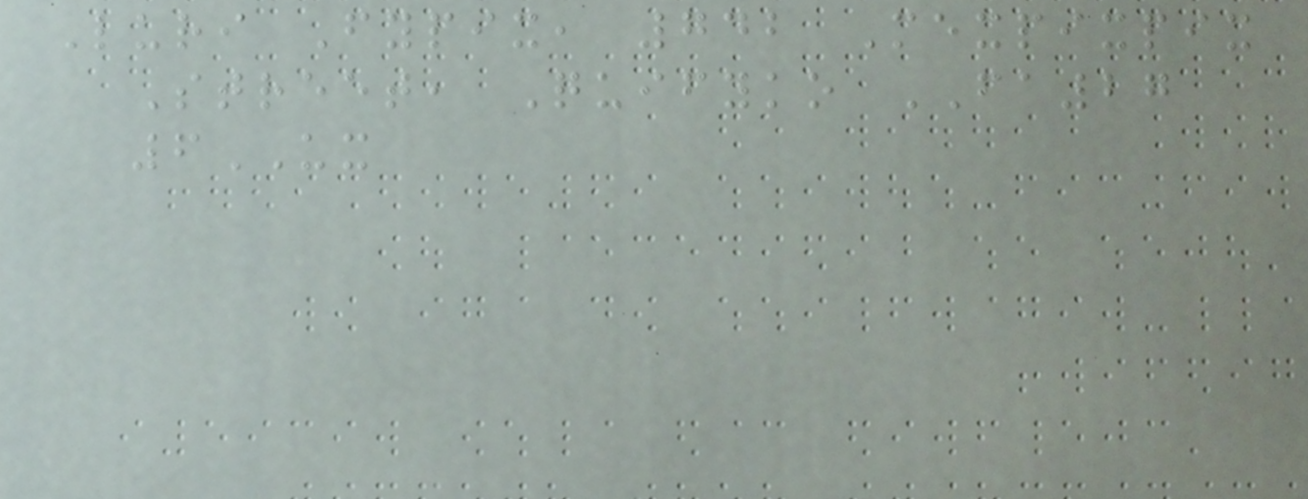Luri Fypix, 742 Mexpixpix
Street, Quifyko FA27
6UX
